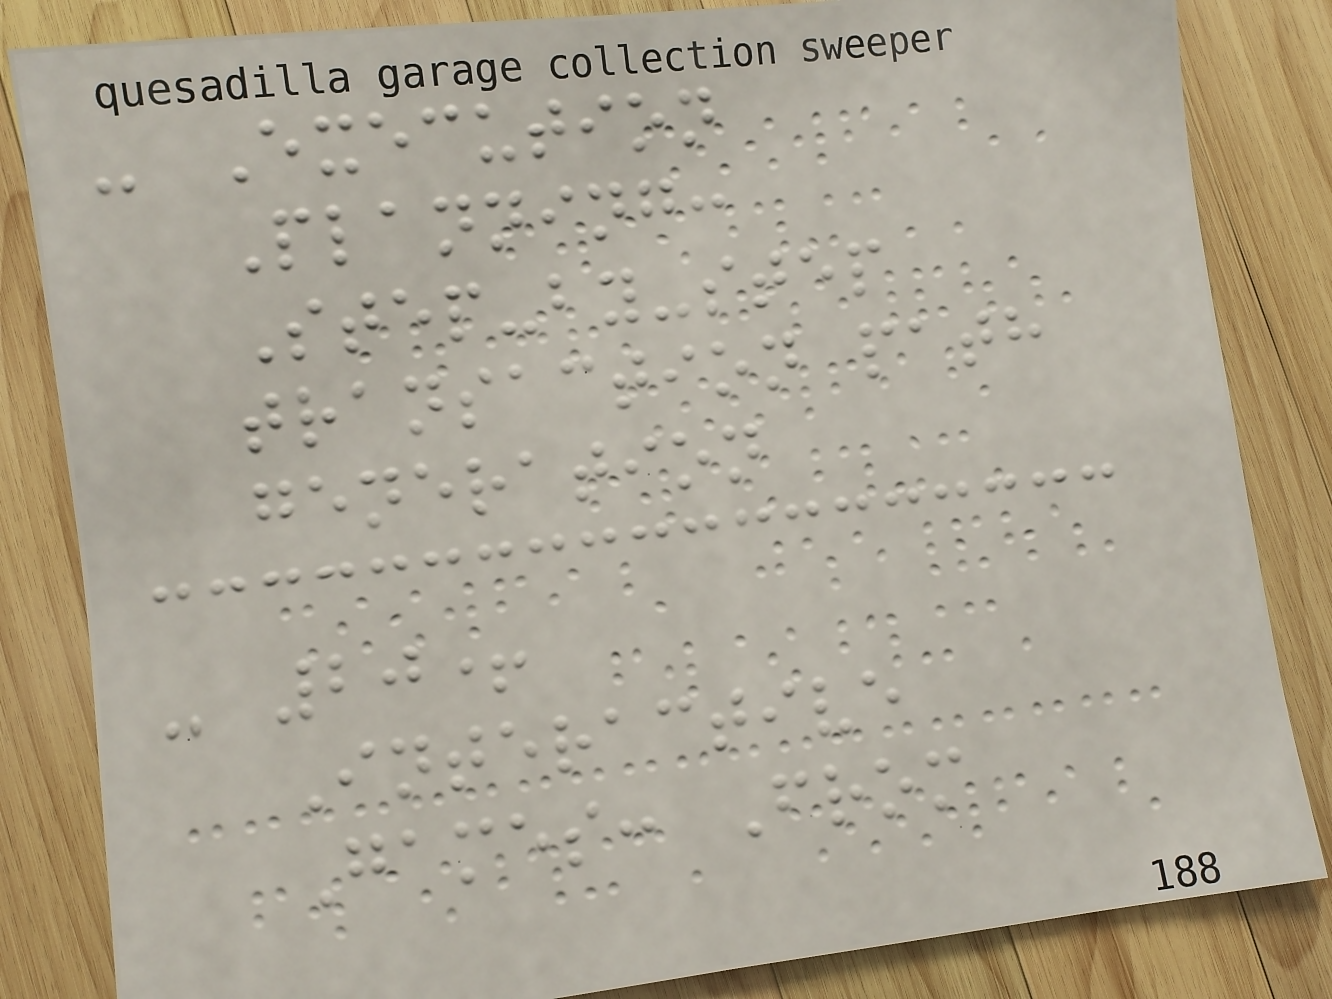- Execution
Planning:
Step-by-step
transaction path
generation
- 20+
Interactive
Games: From
